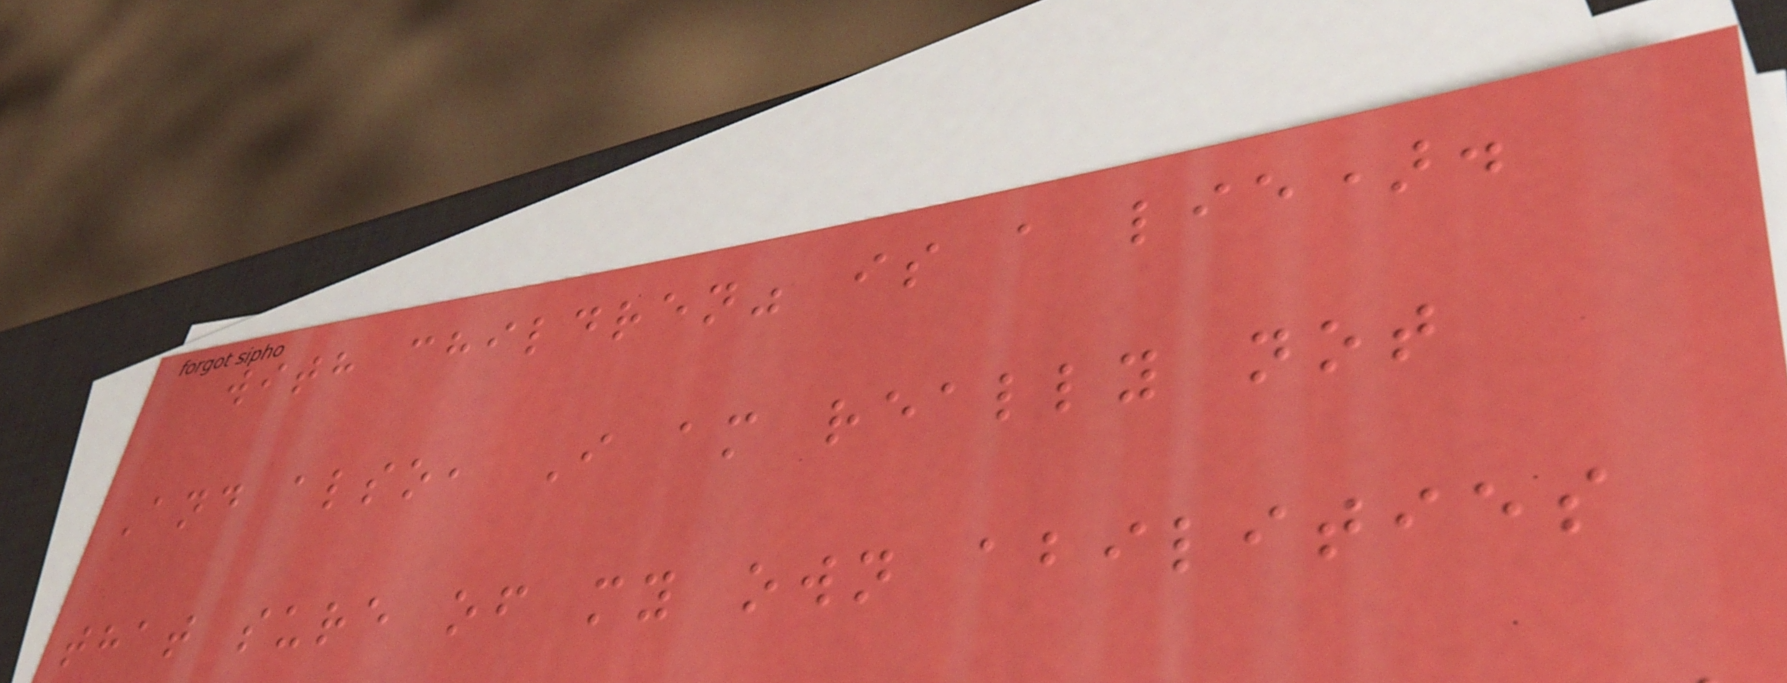with children" is a lie).
And also, I am really not
that sure of my own abilities
